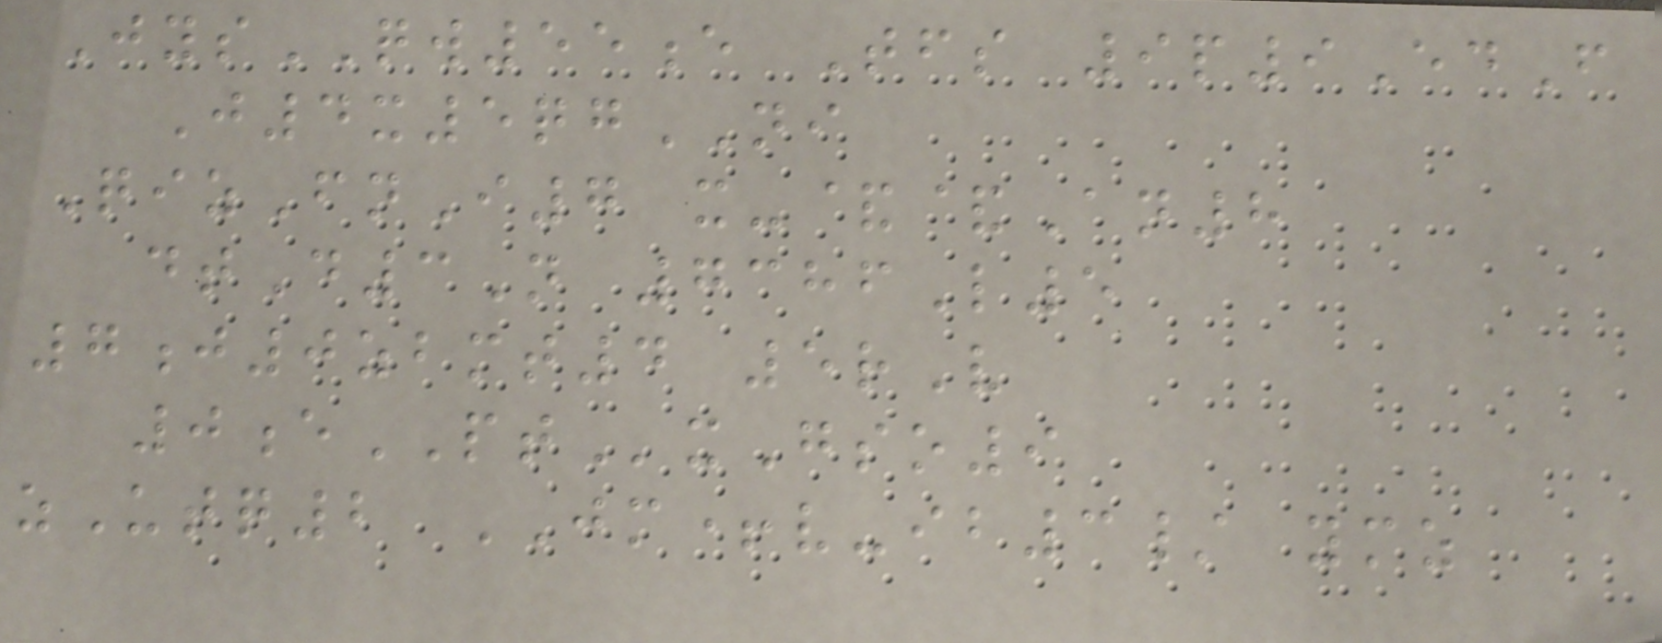JysQW55e Tfs 9p9EdF
J4x5qgNI
QizFnI7 x-&&An8
dtD3N 7386L5
7j0zbmt4 5rV
0ePTxGso9
zUtq2 JM+v-ib3/ ymz
